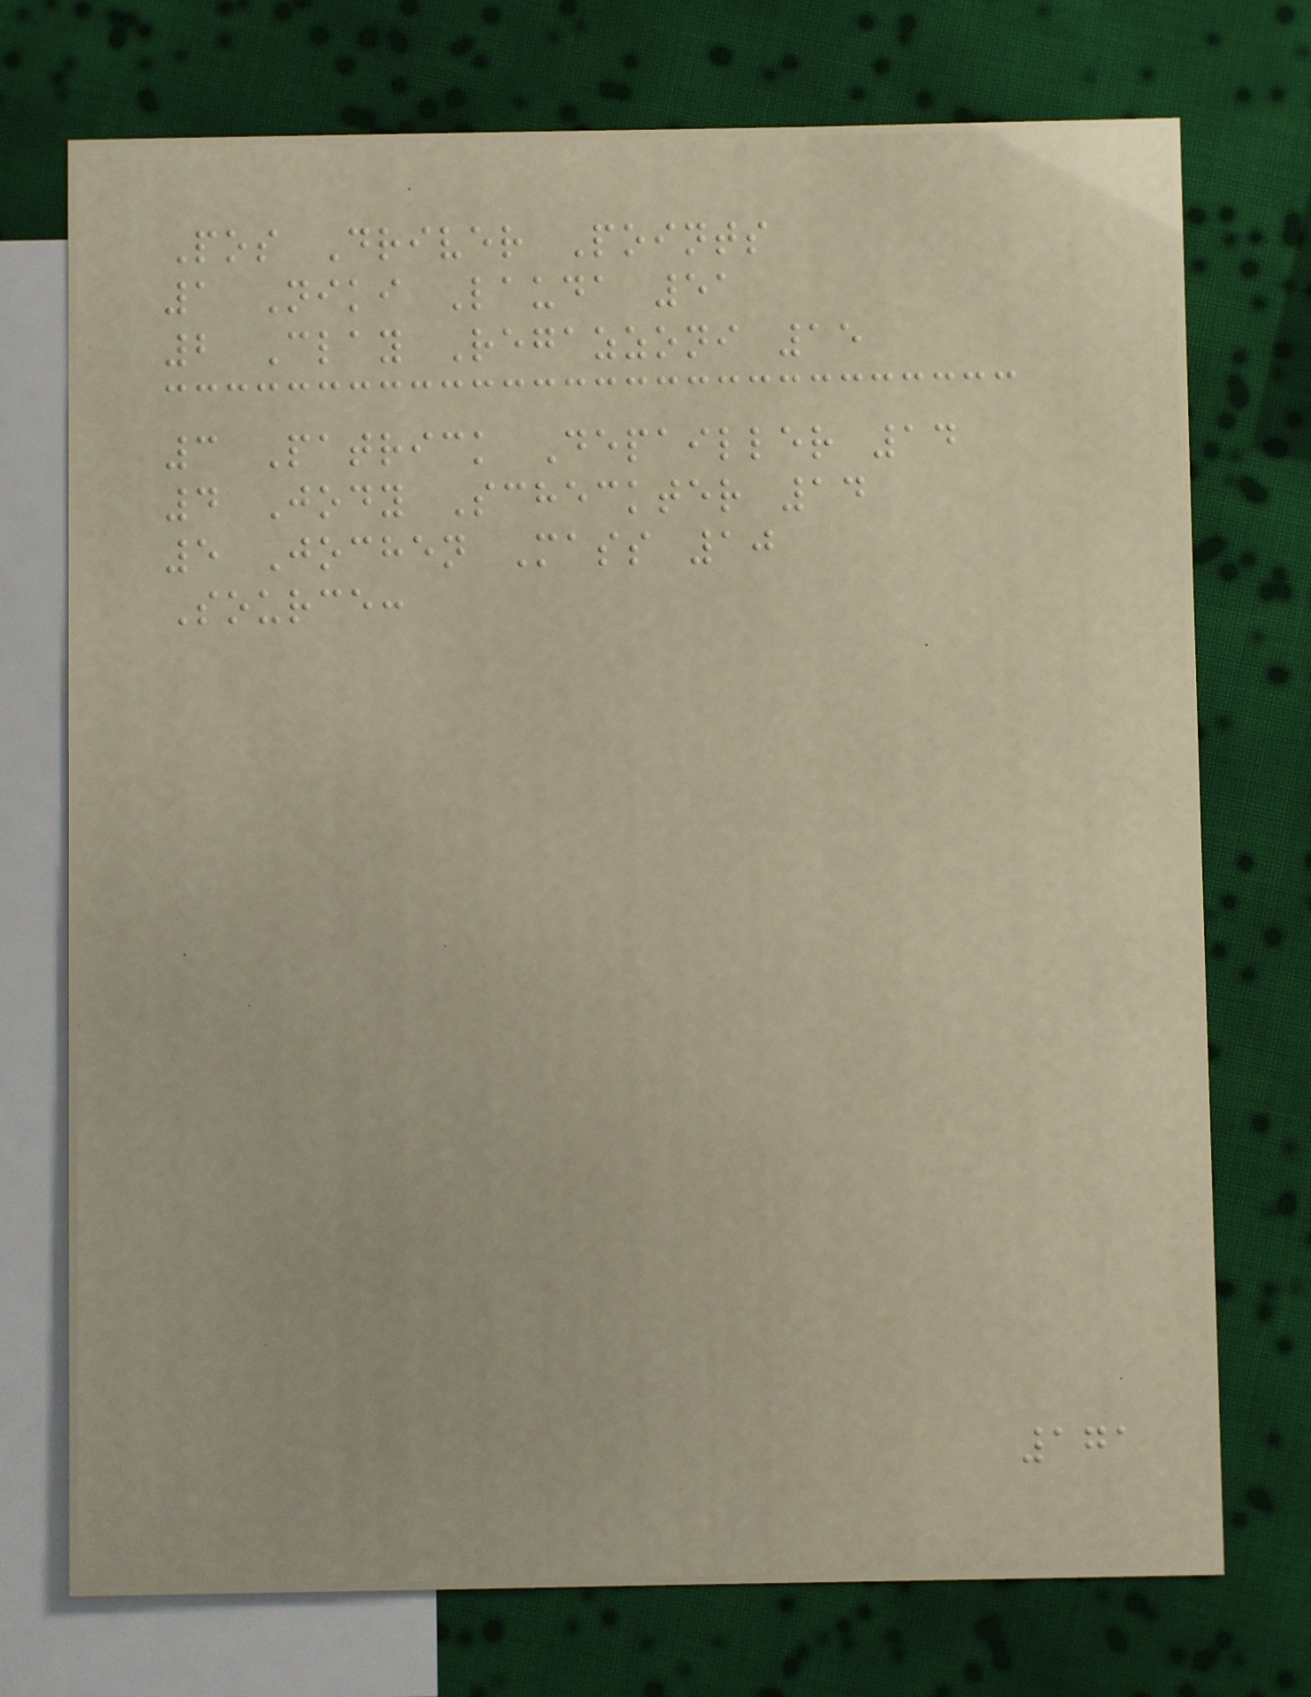Pos Driver Points
1 Niki Lauda 51
2 Clay Regazzoni 15
3 Patrick Depailler 14
4 Jody Scheckter 14
5 Jochen Mass 10
Source:
171
